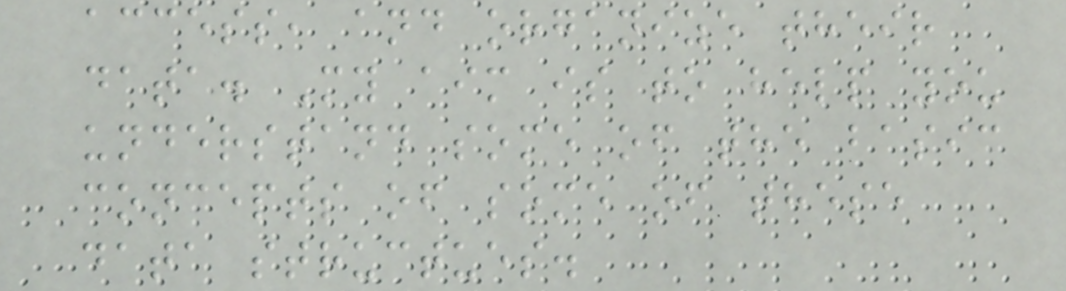access, and organize their
data. My aim is to help you
understand some of the basic
concepts of some of these
data structues.
